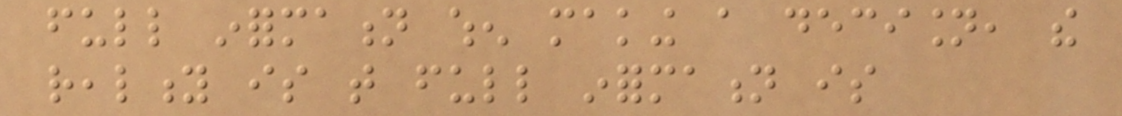full information when making a decision, the
reality is that full information is
